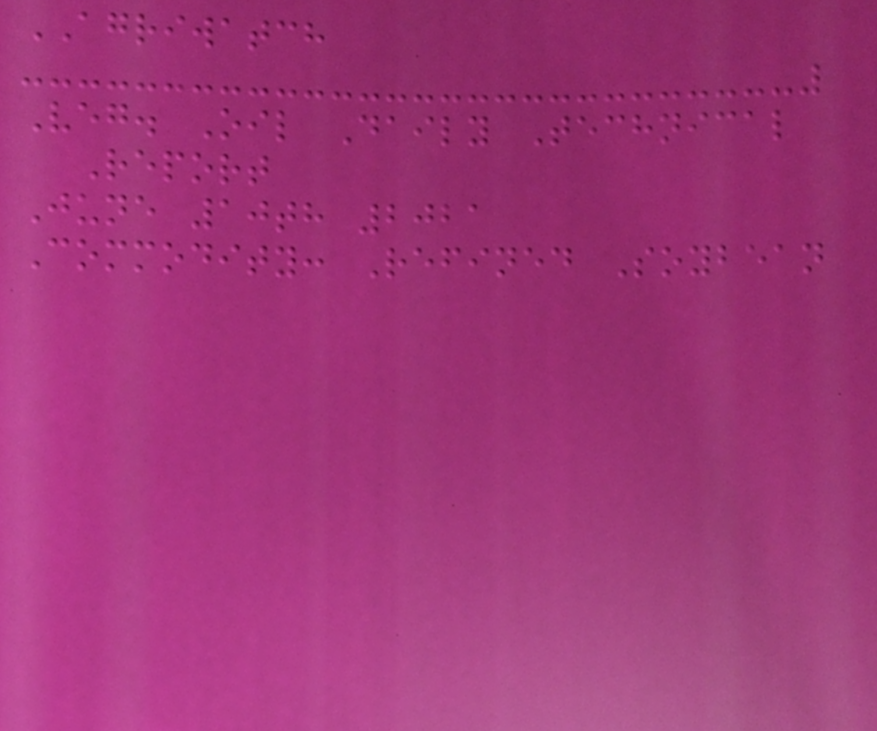AGRIWATCH
Veg. Oil Daily Technical
Report
June 10th 2021
Commodity: Refined Soybean
